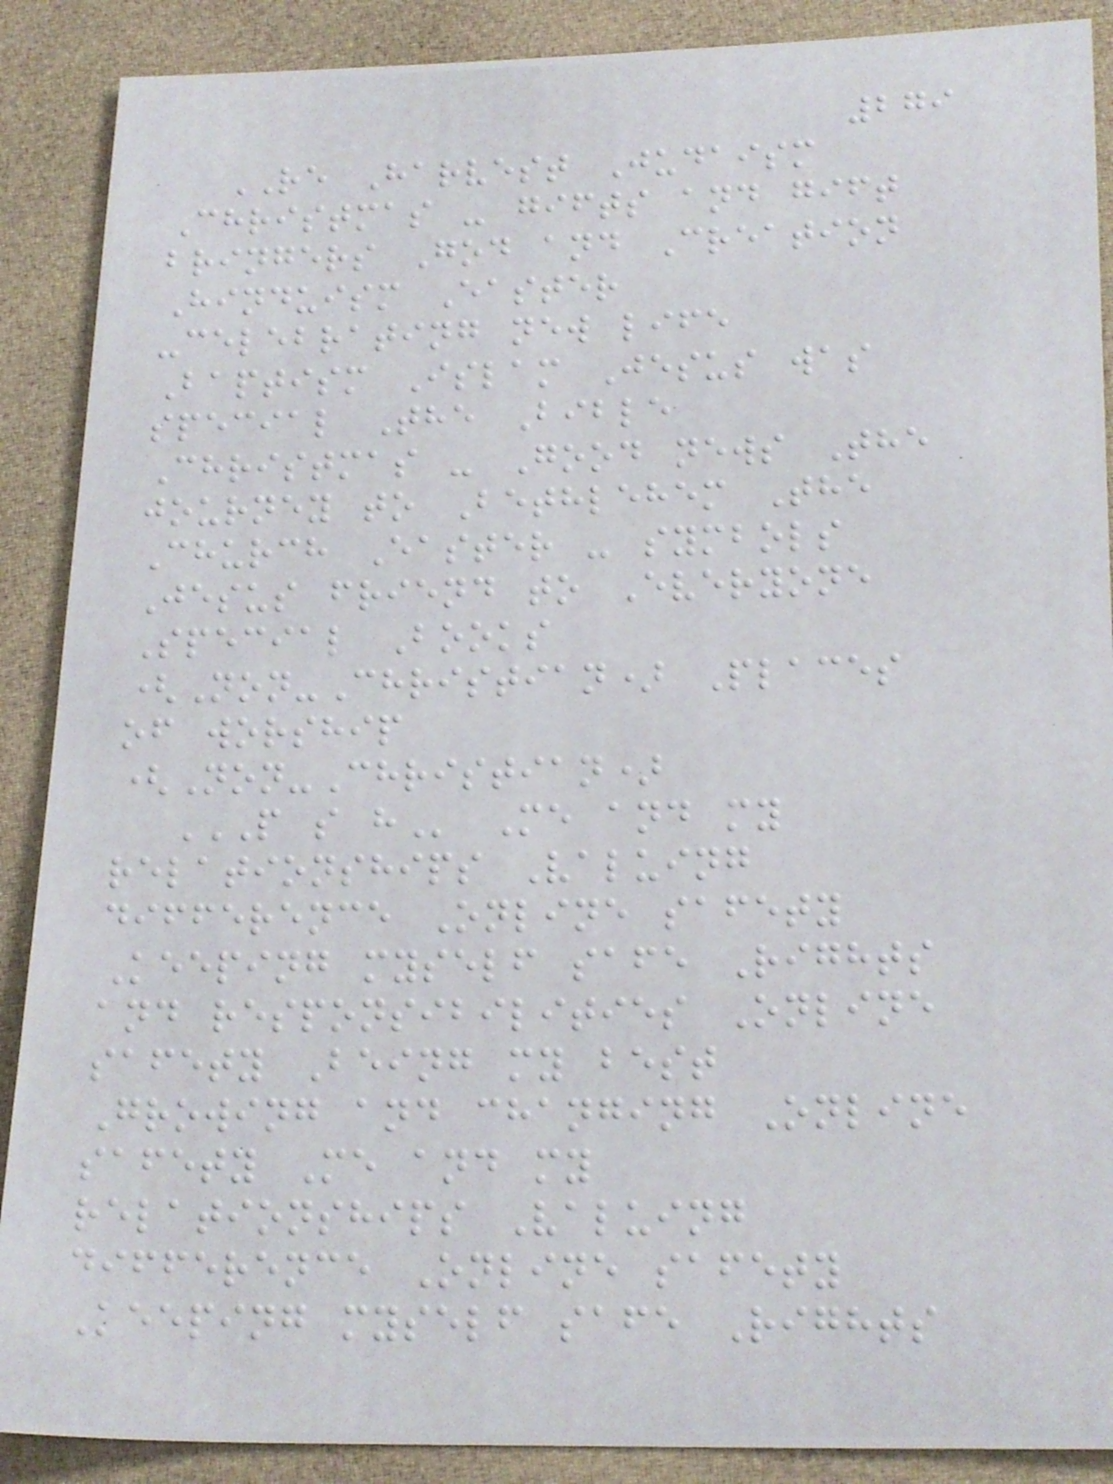279
RE Harvest Judaism
Christmas - gifts and gift
bringers God and Creation
Hinduism Easter
-celebrating new life
Baptism Islam Jesus was
special The Bible
Christmas - Good news The
journey to Bethlehem The
Church Easter - symbols
Jesus friend to Everyone
Special Books
(Non-Christian) Places
of worship
(Non-Christian)
P S H Me and my
relationships Valuing
difference Online safety
Keeping myself safe Rights
and responsibilities Online
safety Being my best
Growing and changing Online
safety Me and my
relationships Valuing
difference Online safety
Keeping myself safe Rights
